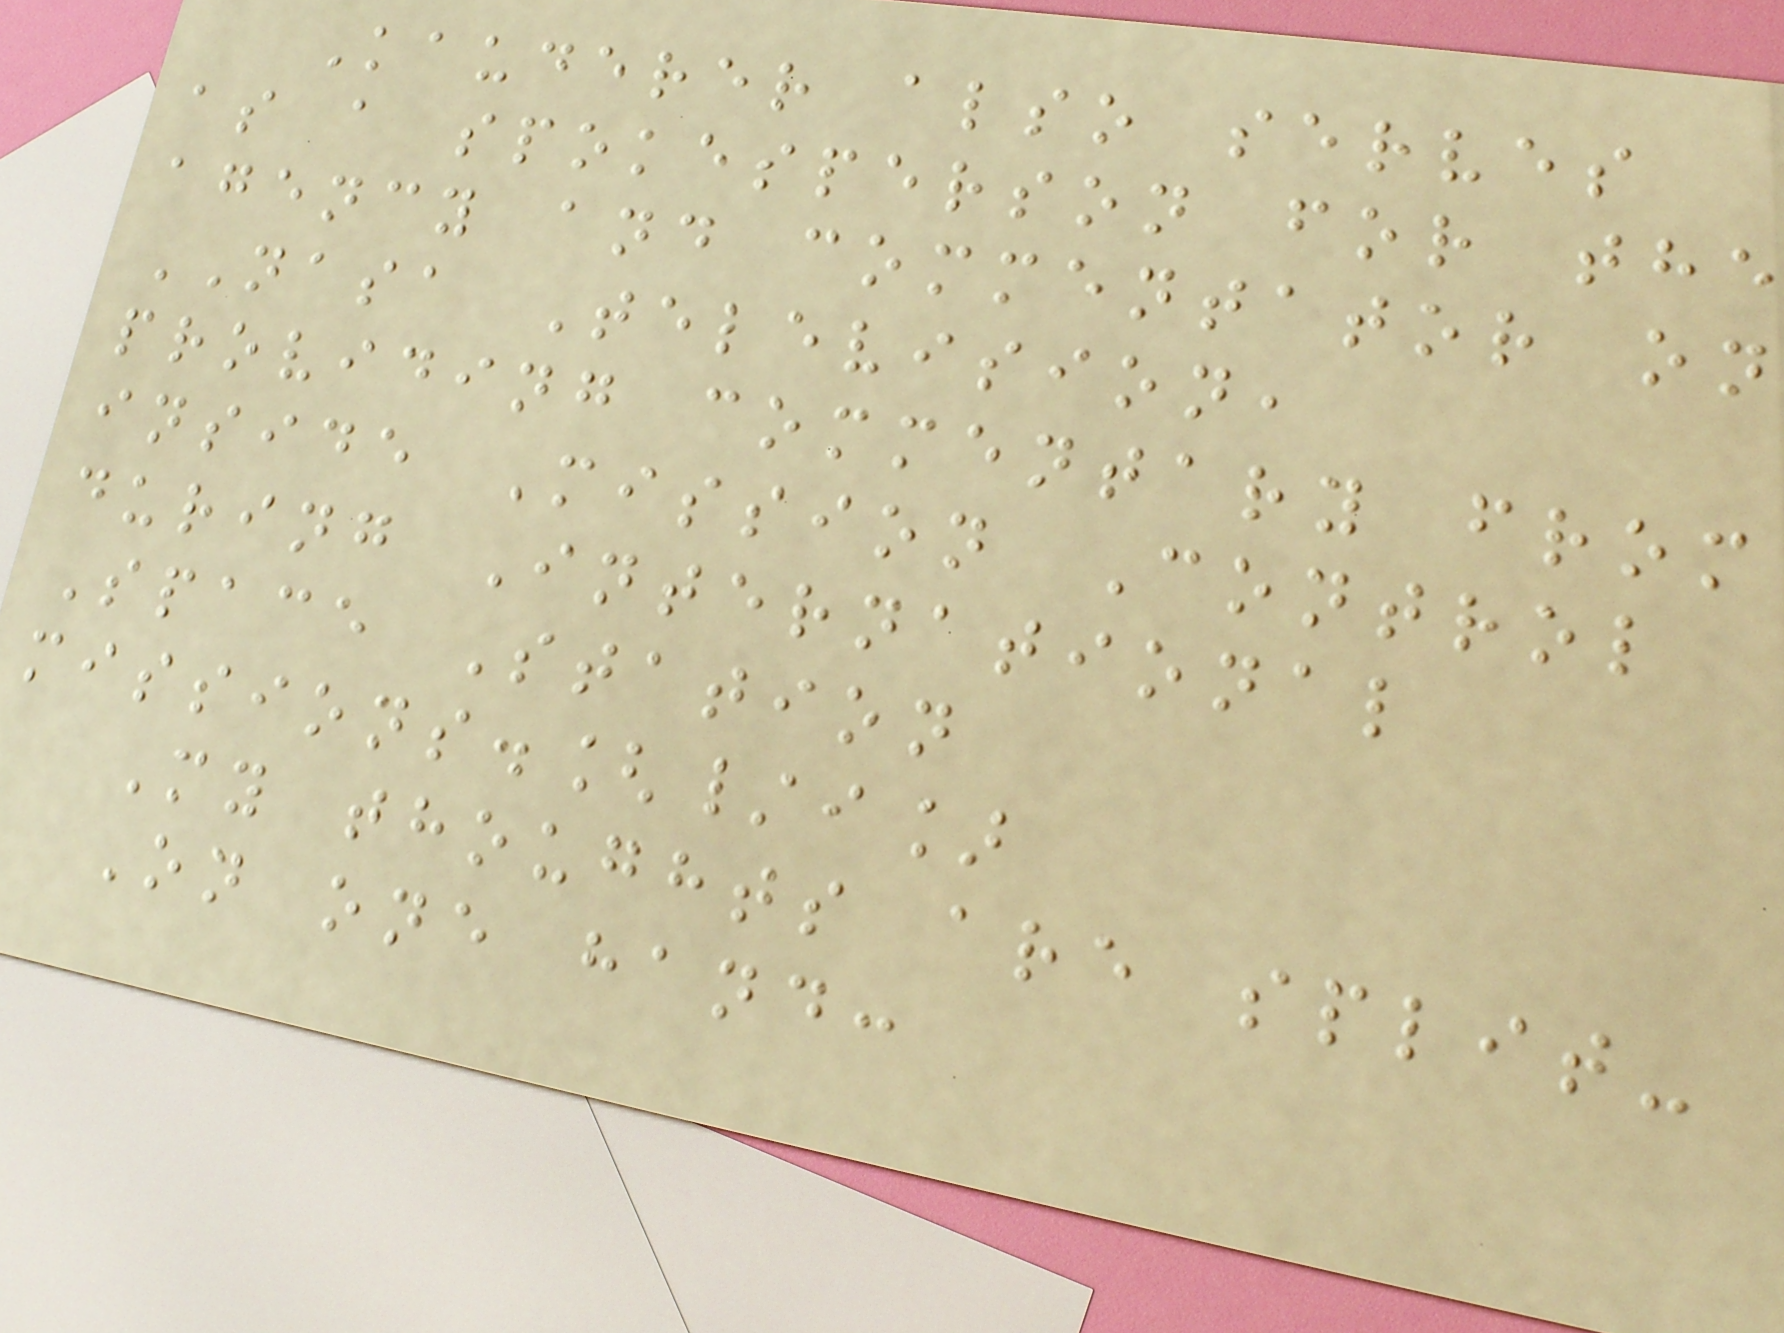Kauderer also serves
as a spokesperson for the
agency and commentator on
NASA Television,
providing commentary from
inside Mission Control
during International
Space Station
missions.[/i]
My thoughts are split-
On one hand:
